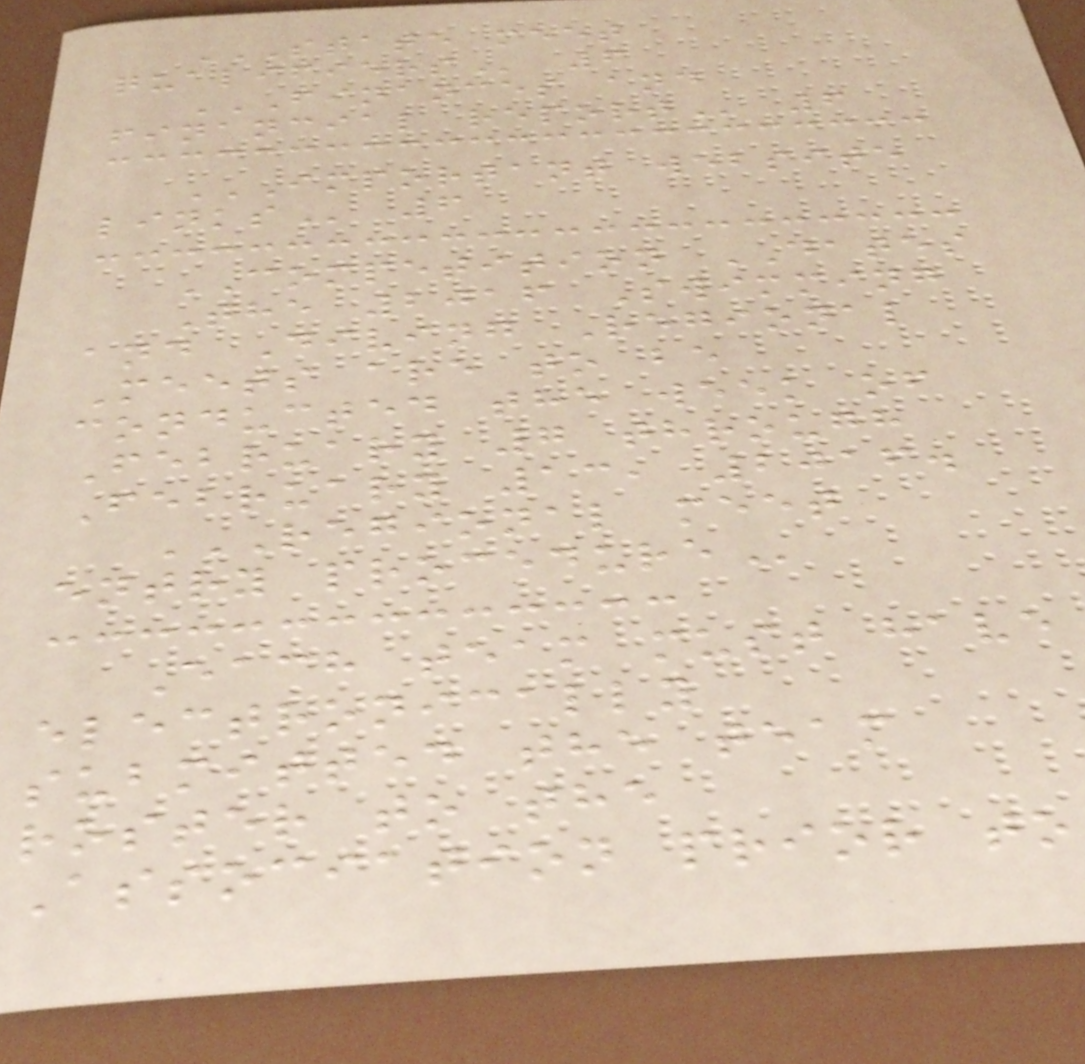STATE MEET
QUALIFIERS 6
FINANCES AND
FINANCIAL REPORT 6
IMPORTANT WEBSITE
LINKS 6
COMPETITION DATES
The 2016 Swimming
and Diving Regional
Meets are to be
conducted the week of
February 7 through
February 13, 2016.
REGIONAL MEET
ENTRY PROCEDURE
Each team must have
electronically
submitted the team
roster to the
Association prior to
